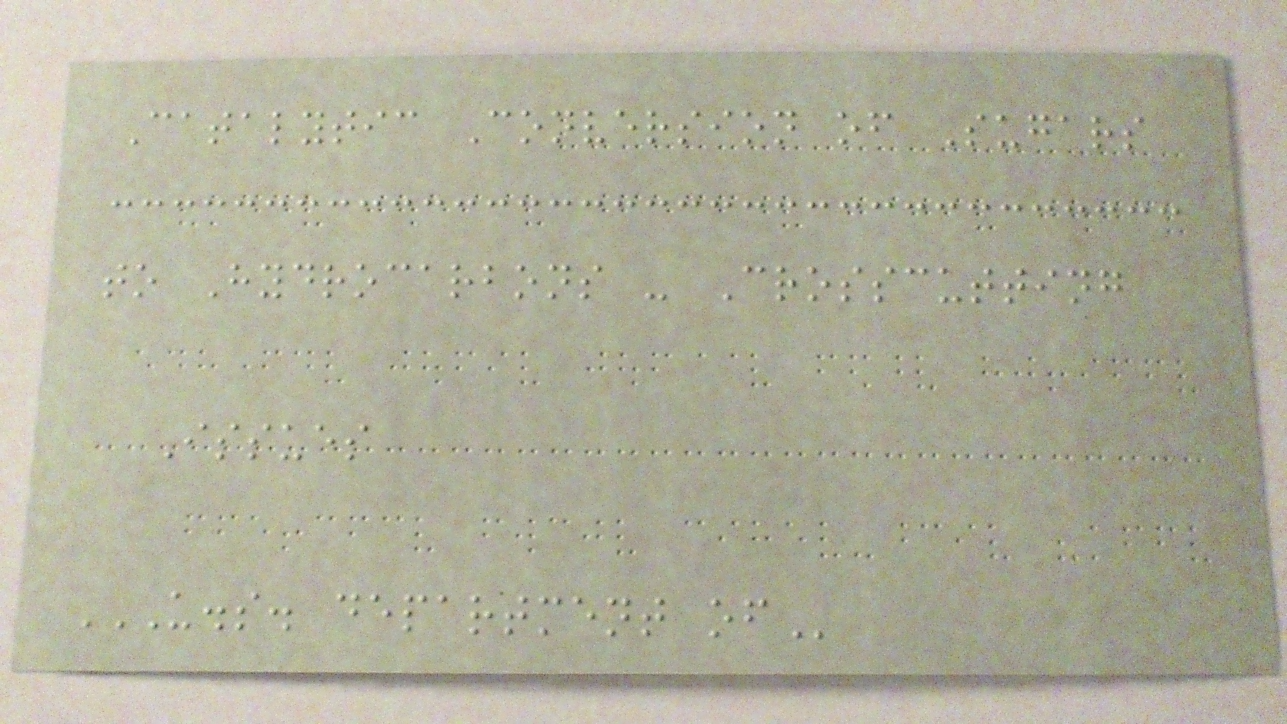Catalytic Conversion of Sugars
to Hydrocarbons - Crosscutting
Issues
U.S. DEPARTMENT OF
